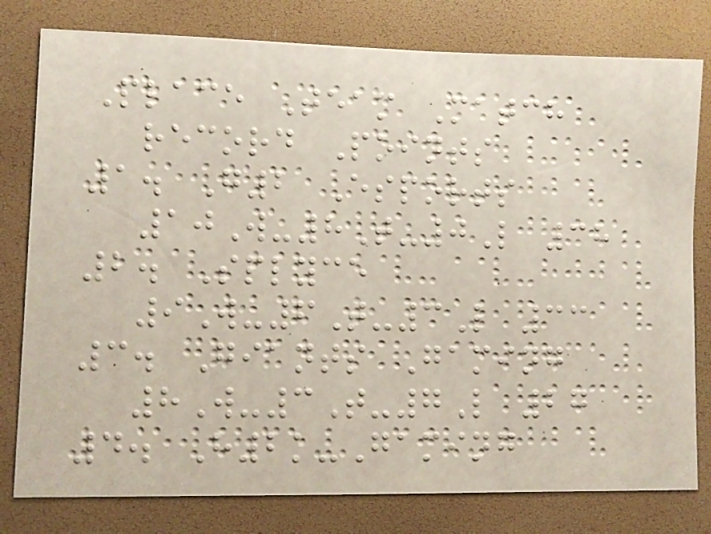Place Team Match
record Points
1. G2 Esports
10W-8T-0L 38
2. Splyce
9W-6T-3L 33
3. Giants Gaming
8W-3T-7L 27
4. H2k-Gaming
